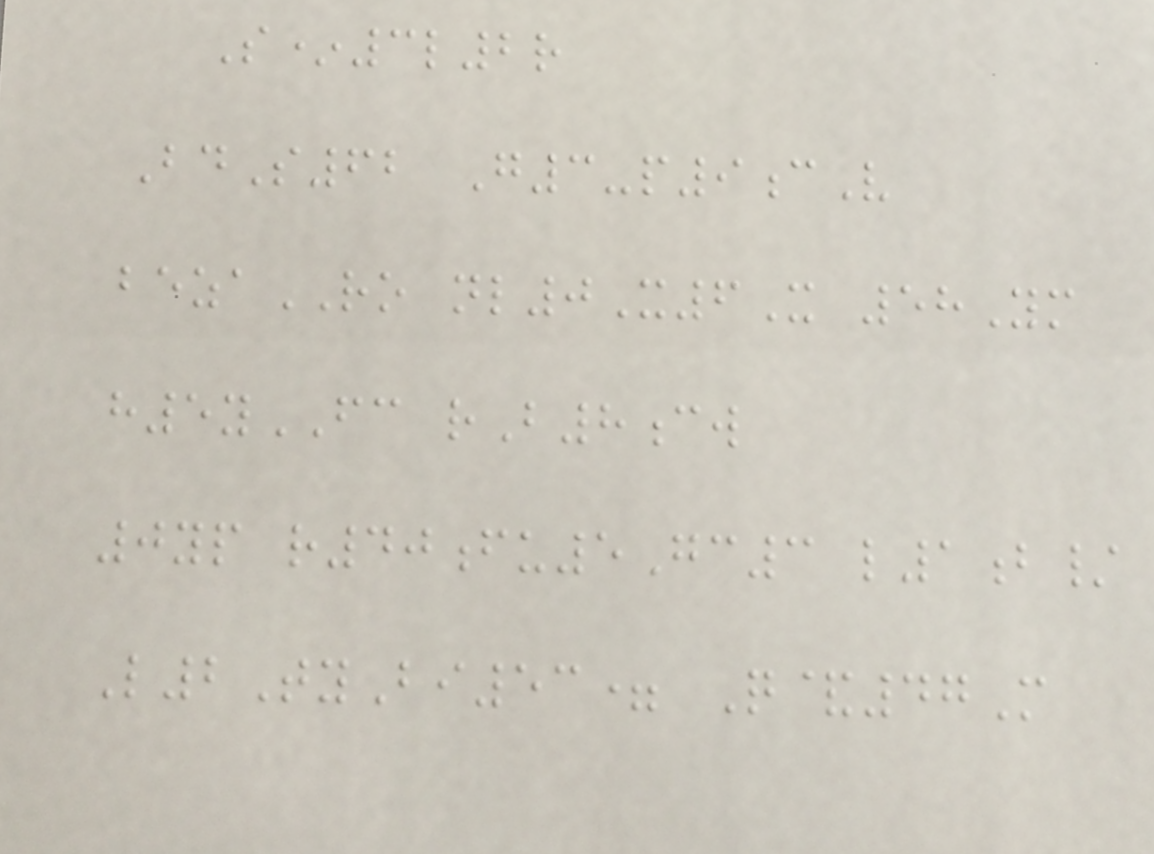S*3l2r
BdS62 G3-p9cV
bezaRO nl0X6X 58Ym
h5yFC rB8cw
0yp r40fu5Gc3 l1b/
L2TyBi53= Q&47M
